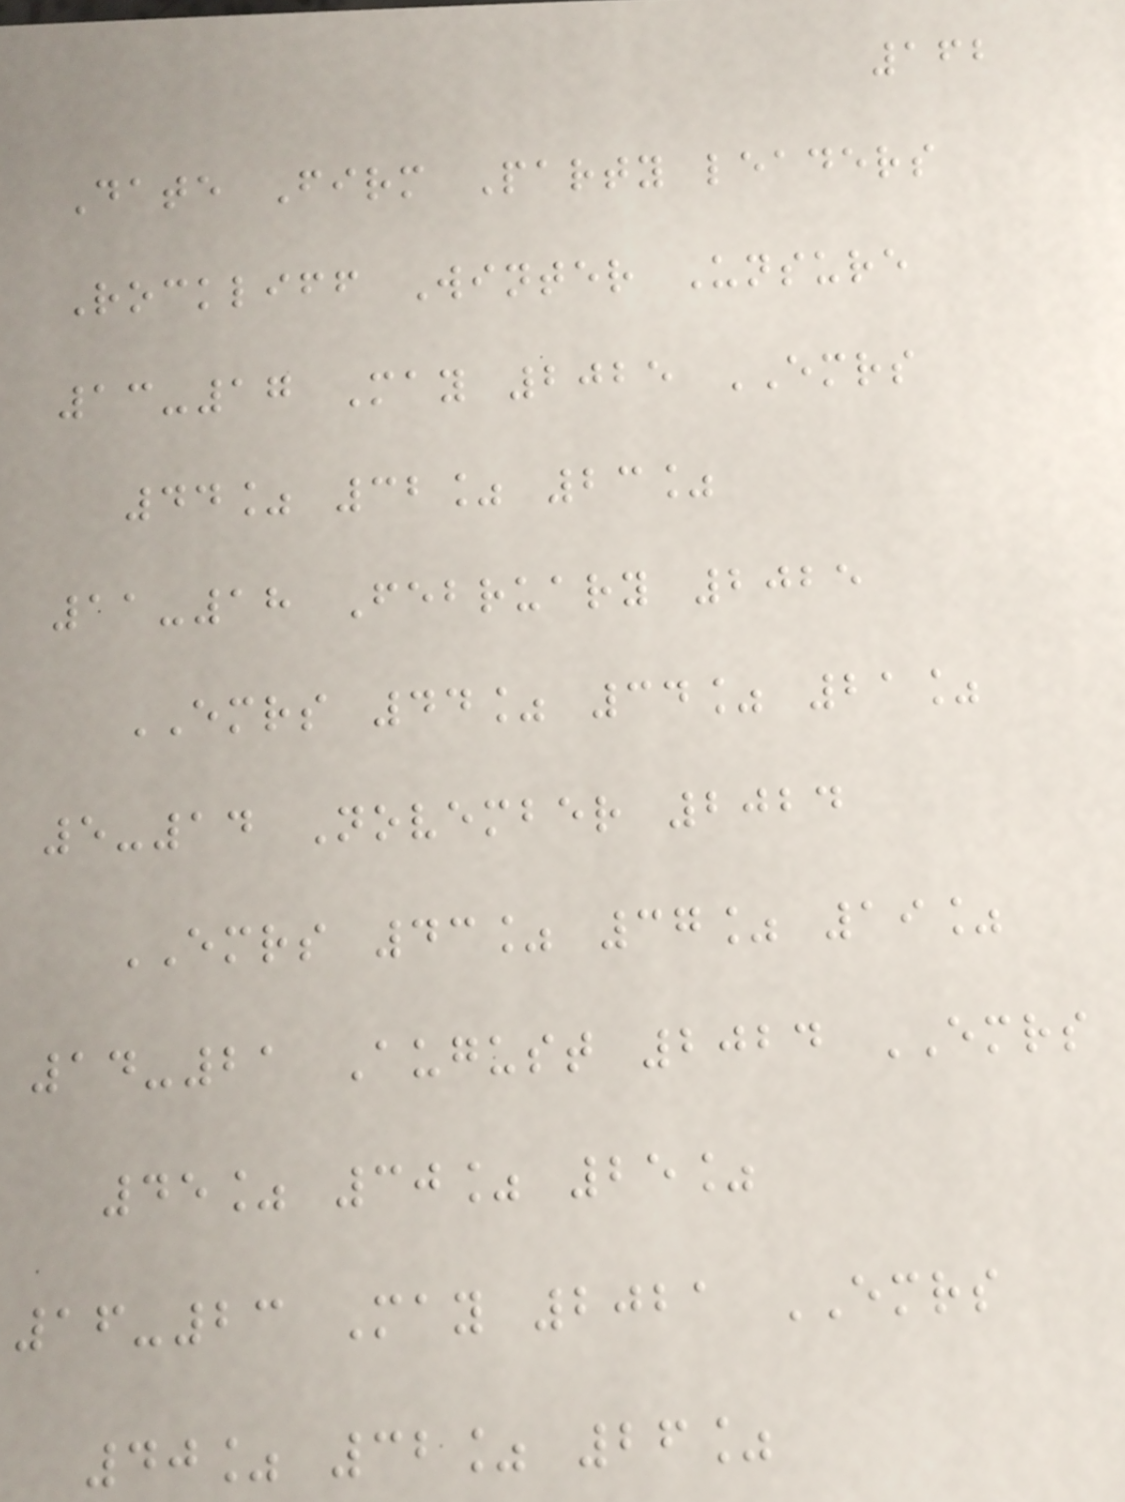162
Date Firm Party leaders
Rockliff Winter Unsure
13-17 May 2025 EMRS
44% 32% 23%
11-18 February 2025
EMRS 44% 34% 21%
5-14 November 2024
EMRS 43% 37% 19%
14-21 August 2024 EMRS
45% 30% 25%
16-23 May 2021 EMRS
40% 32% 26%
